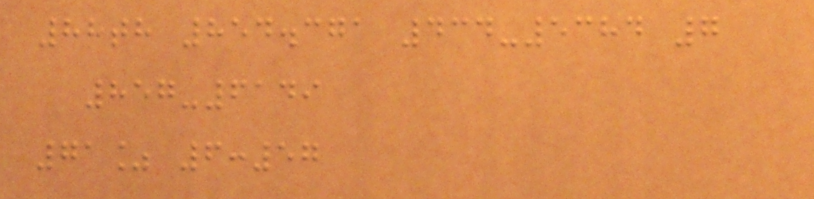88th 854.371 434-5384 7
857-6149
71% 6:57
